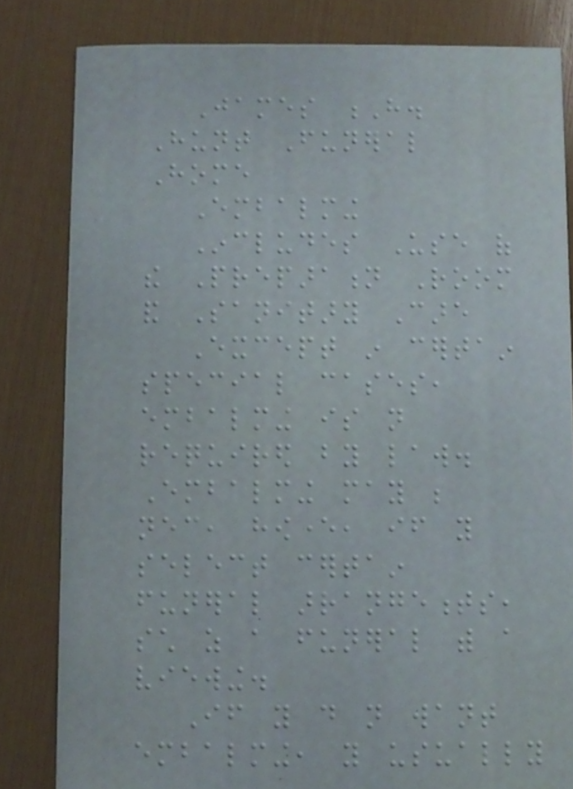James H.
Hunt Funeral
Home
Embalming
Includes Use of
the Preparation Room
and Sanitary Care
Except in certain
special cases,
embalming is not
required by law.
Embalming may be
necessary, however, if you
select certain
funeral arrangements,
such as a funeral with a
viewing.
If you do not want
embalming, you usually
